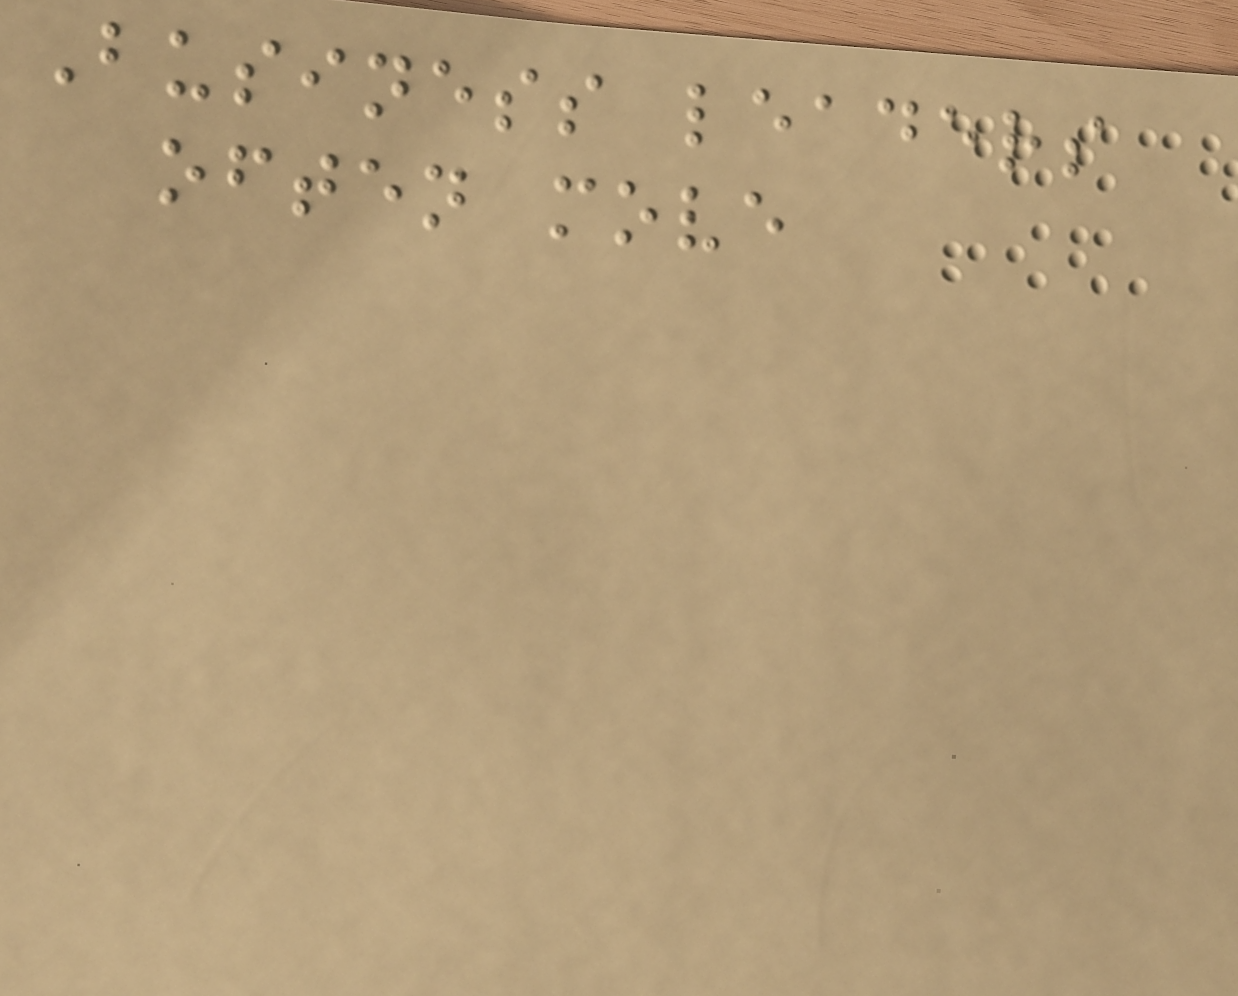Business leaders
often move
